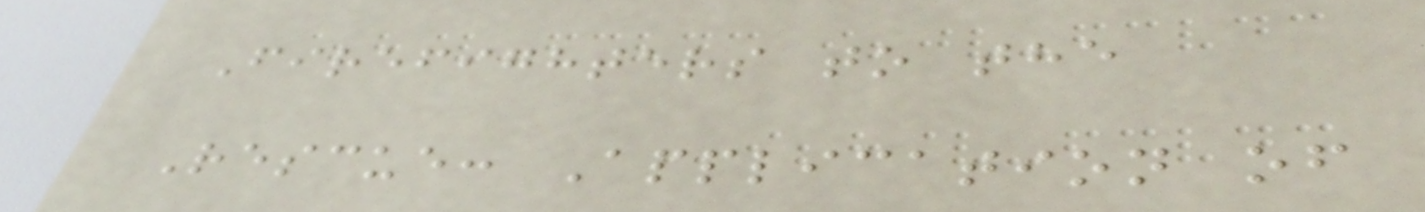Firefighters to the
Rescue: Application of
